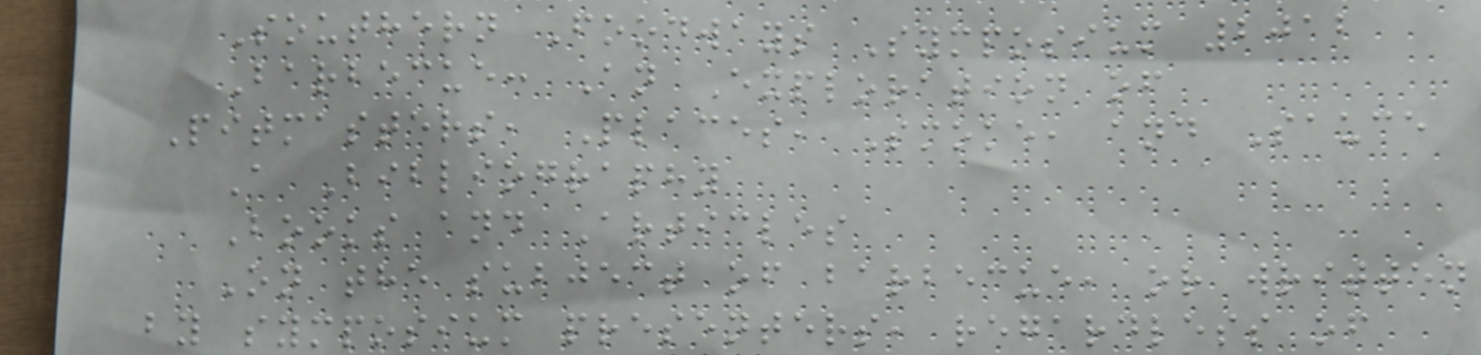Southern Foodways Symposium 2012
Barbecue: An Exploration of
Pitmasters, Places, Smoke, and Sauce
A Bibliography
Books and Articles
On the subject of barbecue, or written
by symposium presenters, regardless of
